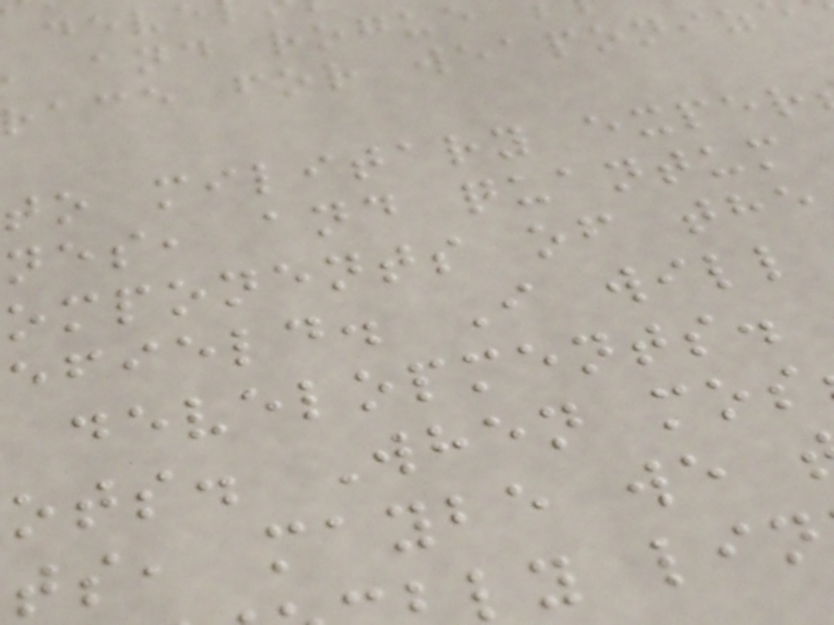race for weaponiz
to military exper
nes, and quantum
omponents of the
efield. I will
developments.
ots. When mos
ts, maybe we
